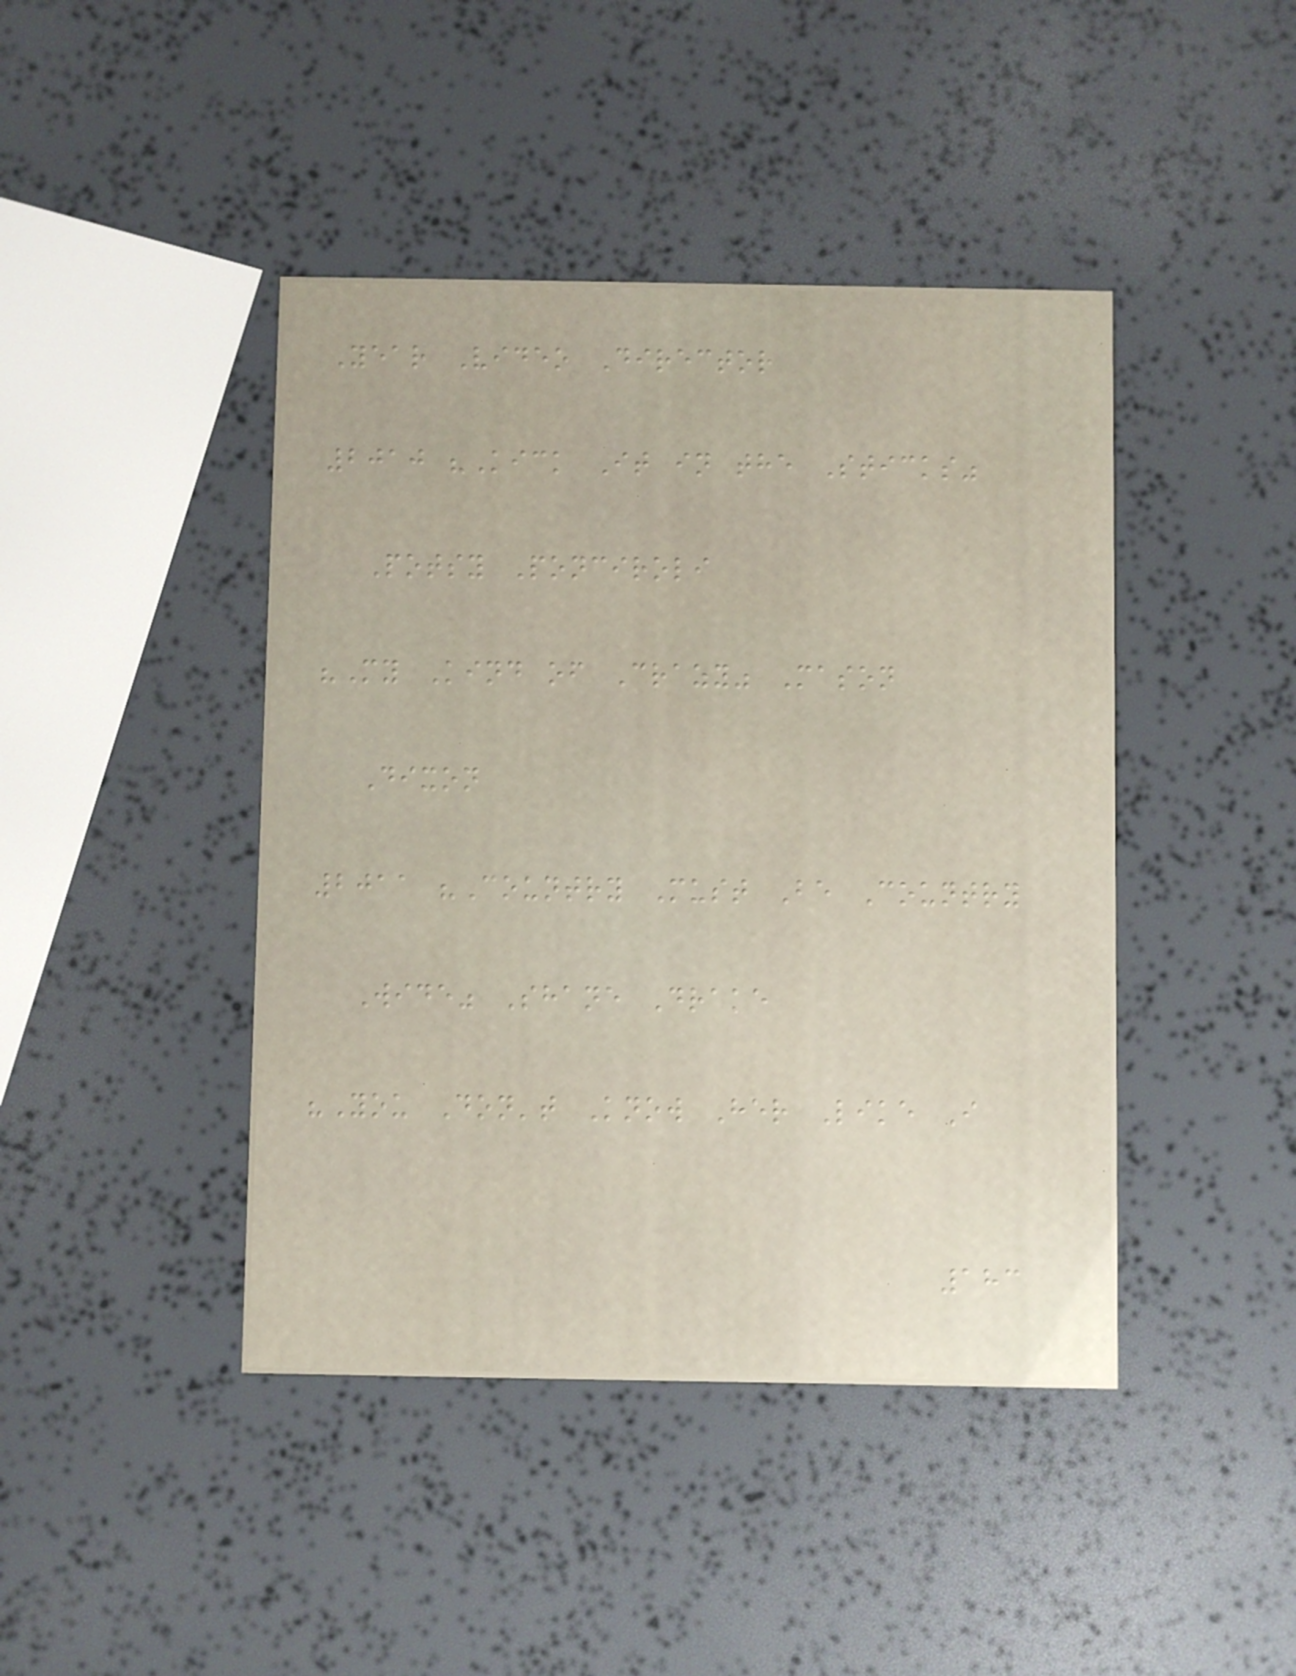Year Video Director
2010 "Kick It in the Sticks"
Potsy Ponciroli
"My Kind of Crazy" Mason
Dixon
2011 "Country Must Be Country
Wide" Shane Drake
"You Don't Know Her Like I
183
